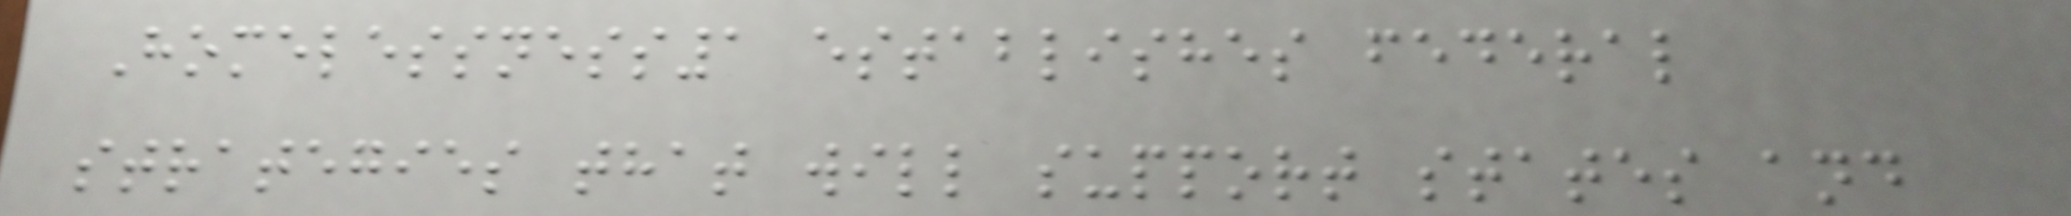Homelessness1 establishes federal
strategies that will support states and
